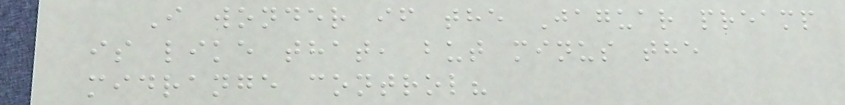I wonder if the Jaguar preamp
is like that, but minus the
midrange control?
